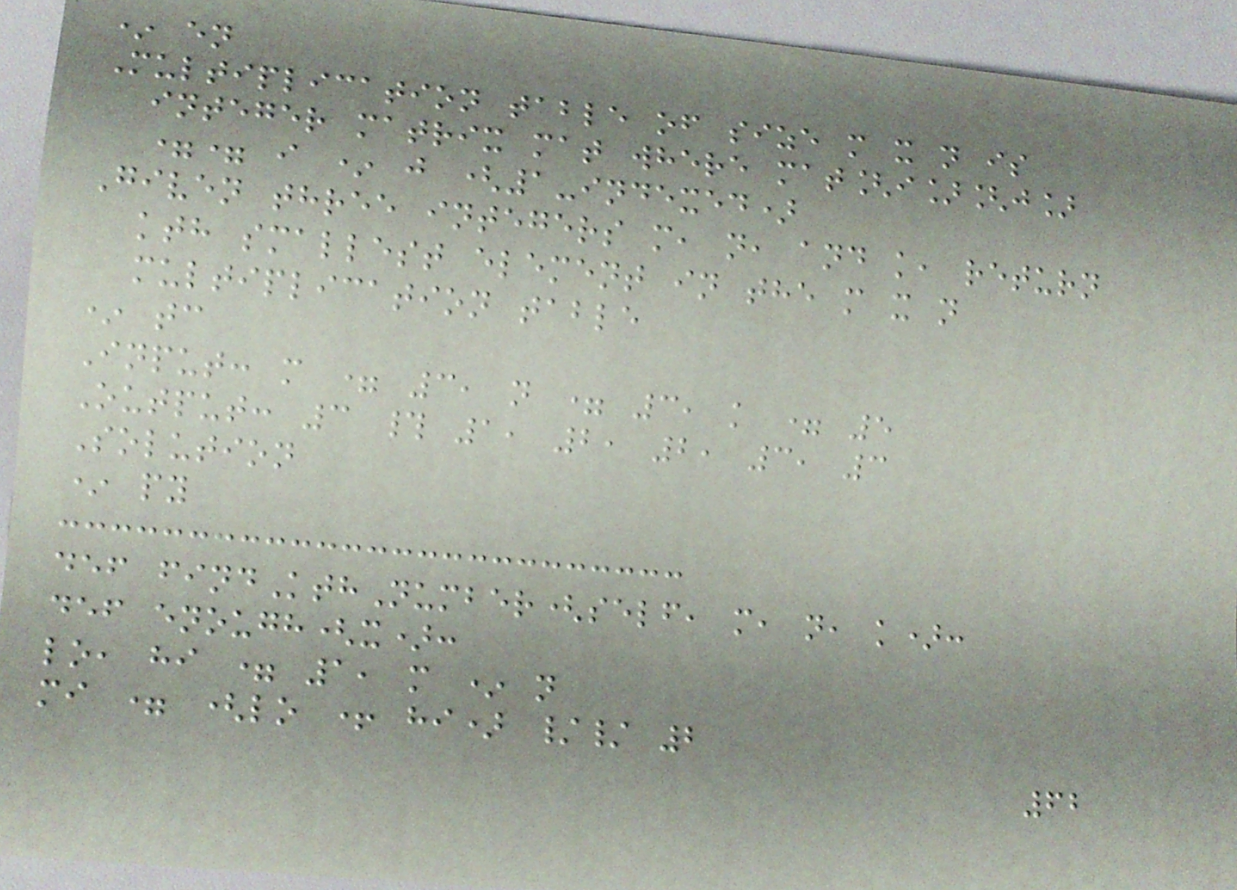* en
Multiplication table of size m x n is
integer matrix mat where mat[i][j]
== i * j (1-indexed)
Given three integers m, n, and k, return
kth smallest element in the m x n
multiplication table
* tc
Input: m = 3, n = 3, k = 5
Output: 3 # 1, 2, 2, 3, 3
Solution
* py
def findKthNumber(self, m, n, k):
def enough(x):
lo, hi = 1, m * n
mi = (lo + hi) // 2
62
